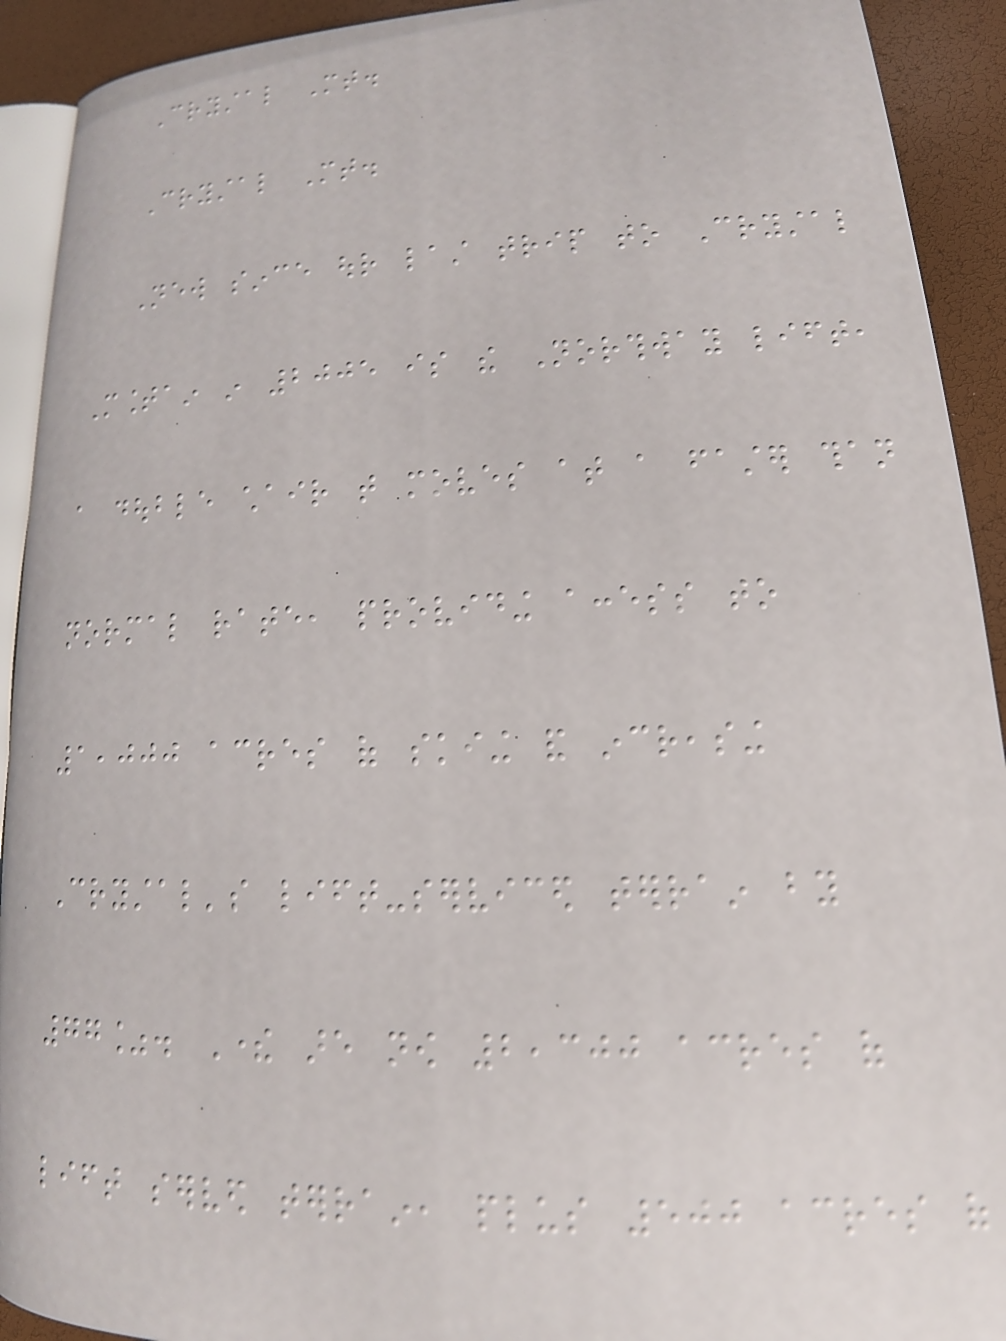Crystal Mt.
Crystal Mt.
New since our last trip to Crystal
Mountain in 2005 is the Northway lift,
a double chair that moves at a faster than
normal rate, providing access to
1,000 acres of skiing and increasing
Crystal's lift-serviced terrain by
77%. There are now 2,300 acres of
lift served terrain, plus 500 acres of
